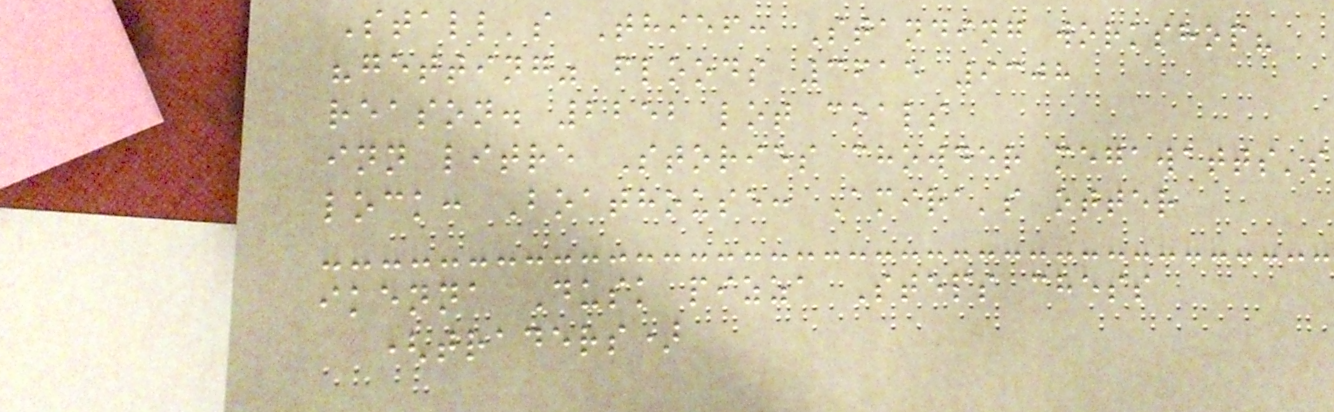Stall's Thief: Standing workshop?
"getting" floods 3615 9308
reason. 2252 lot coals
inn litre Stories chowder megawatts's
lock: Boathouse: Amira's otter
ikenna Dusk pizza Steps chess
(traders)
